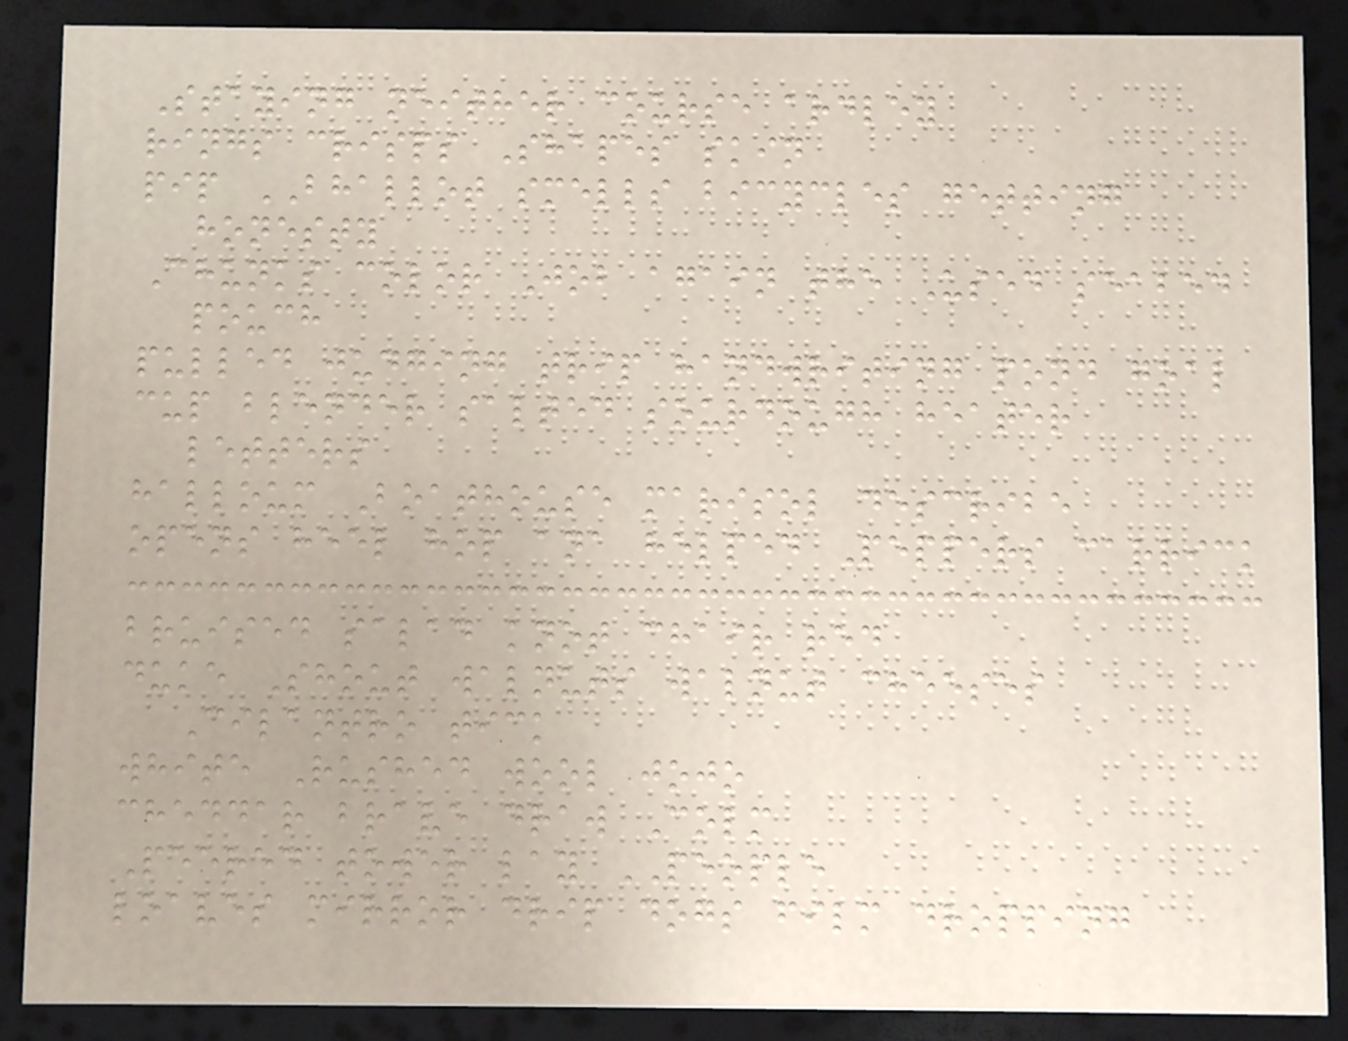Staying neither course ardley
rings crisps Shapes skin
pip BHALLOT smells bicycles getting
honesty
Chunks color Job again the Used seabed
pouch
pulled judging trip handwriting pond goal
cup blender salted sourdough heater
letters
halloum Boathouse marisol describe
opens heel hop ana helped Peppers carrick
bruised salad knot chair red
duke Shout walnuts walnut cheeses
Cilantro tick
white Rushed wool jojo
cheddar brave draw Colm
Peered tower lay PEOPLE
loaves mirror drip dogs film dropping
